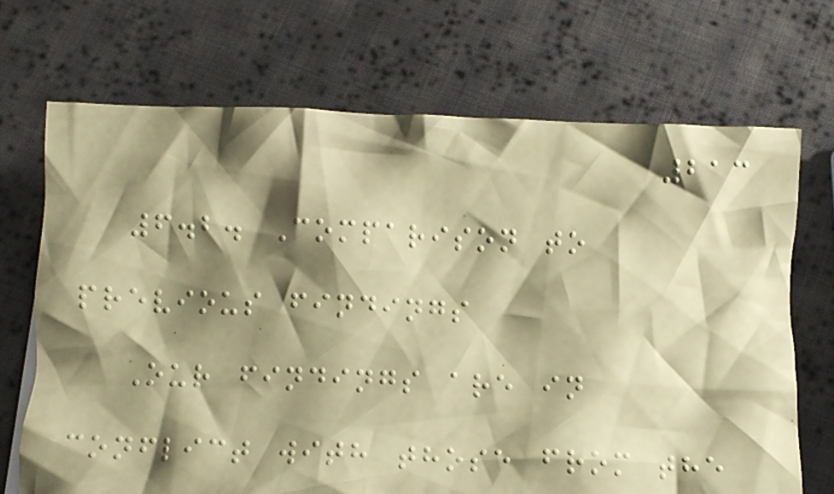213
6.2. Comparison to
previous findings
Our findings are in
conflict with those from the
